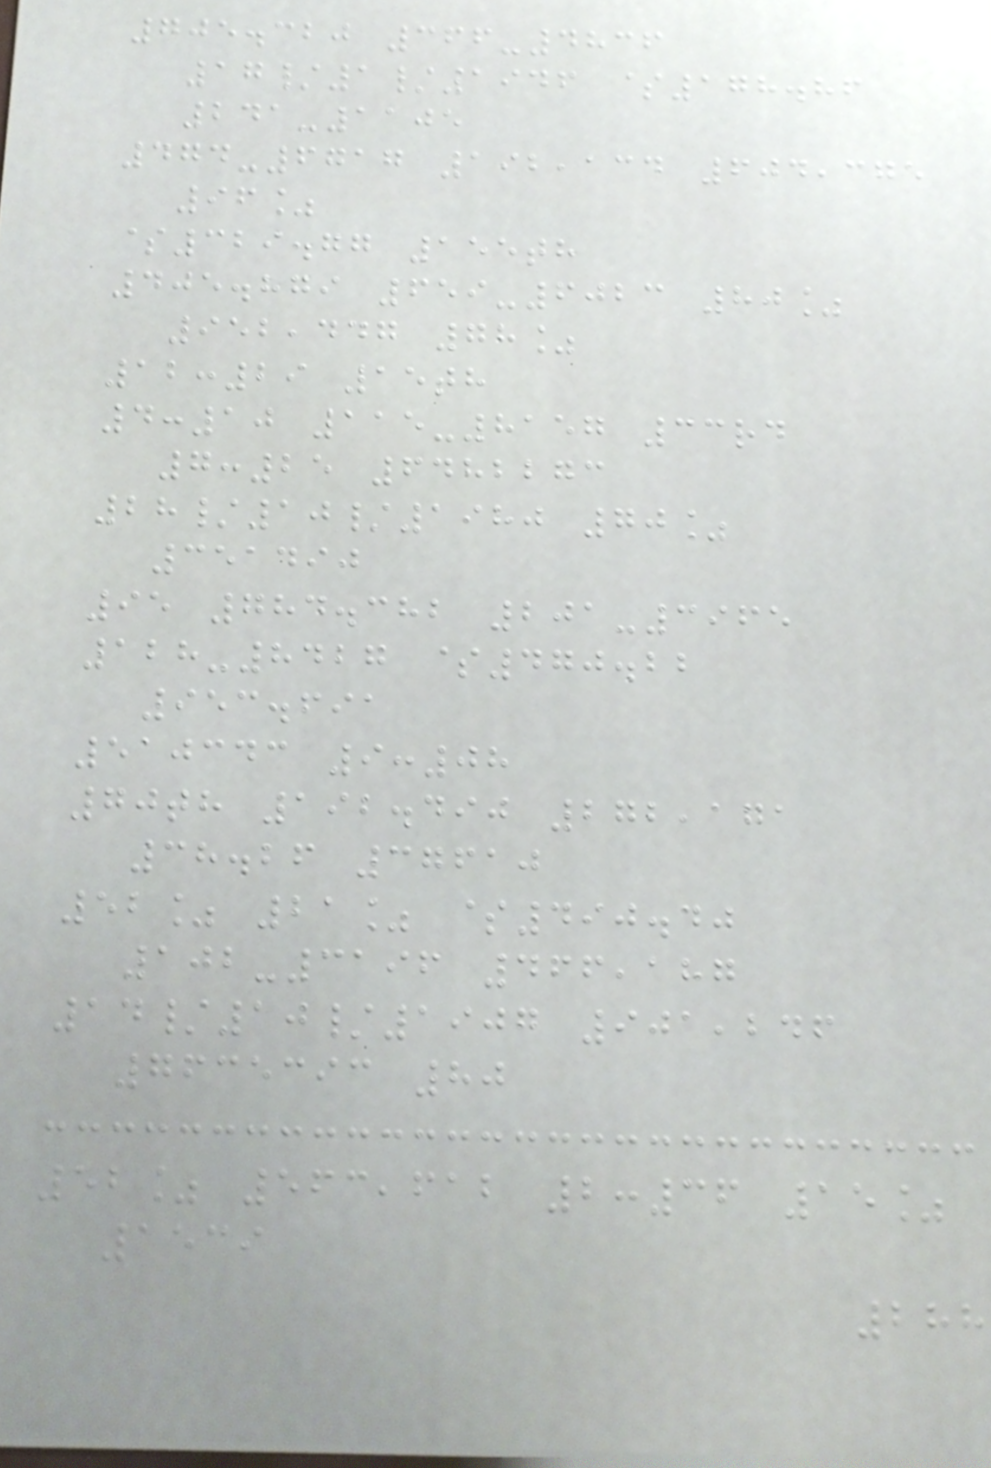705.320 366-4836
17/1/1946 $178.86
241-1105
474-6717 192,134 604,375
96%
$329.77 155th
405.879 659-6023 80%
952,447 78%
12:29 15th
4:10 115-8157 33rd
7:25 6482273
28/10/1980 70%
351490
95 784.382 201-3965
128-8427 $470.22
953.691
510343 9:08
70th 192.490 272,171
38.26 37610
52% 21% $490.40
102-3196 466,187
14/10/1907 901,246
7635393 80
52% 563,612 2:36 15%
1539
288
